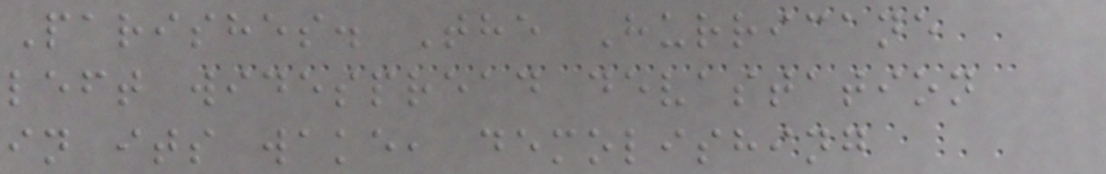Parishes. The Hurricane
left widespread devastation
in its wake, demolishing
